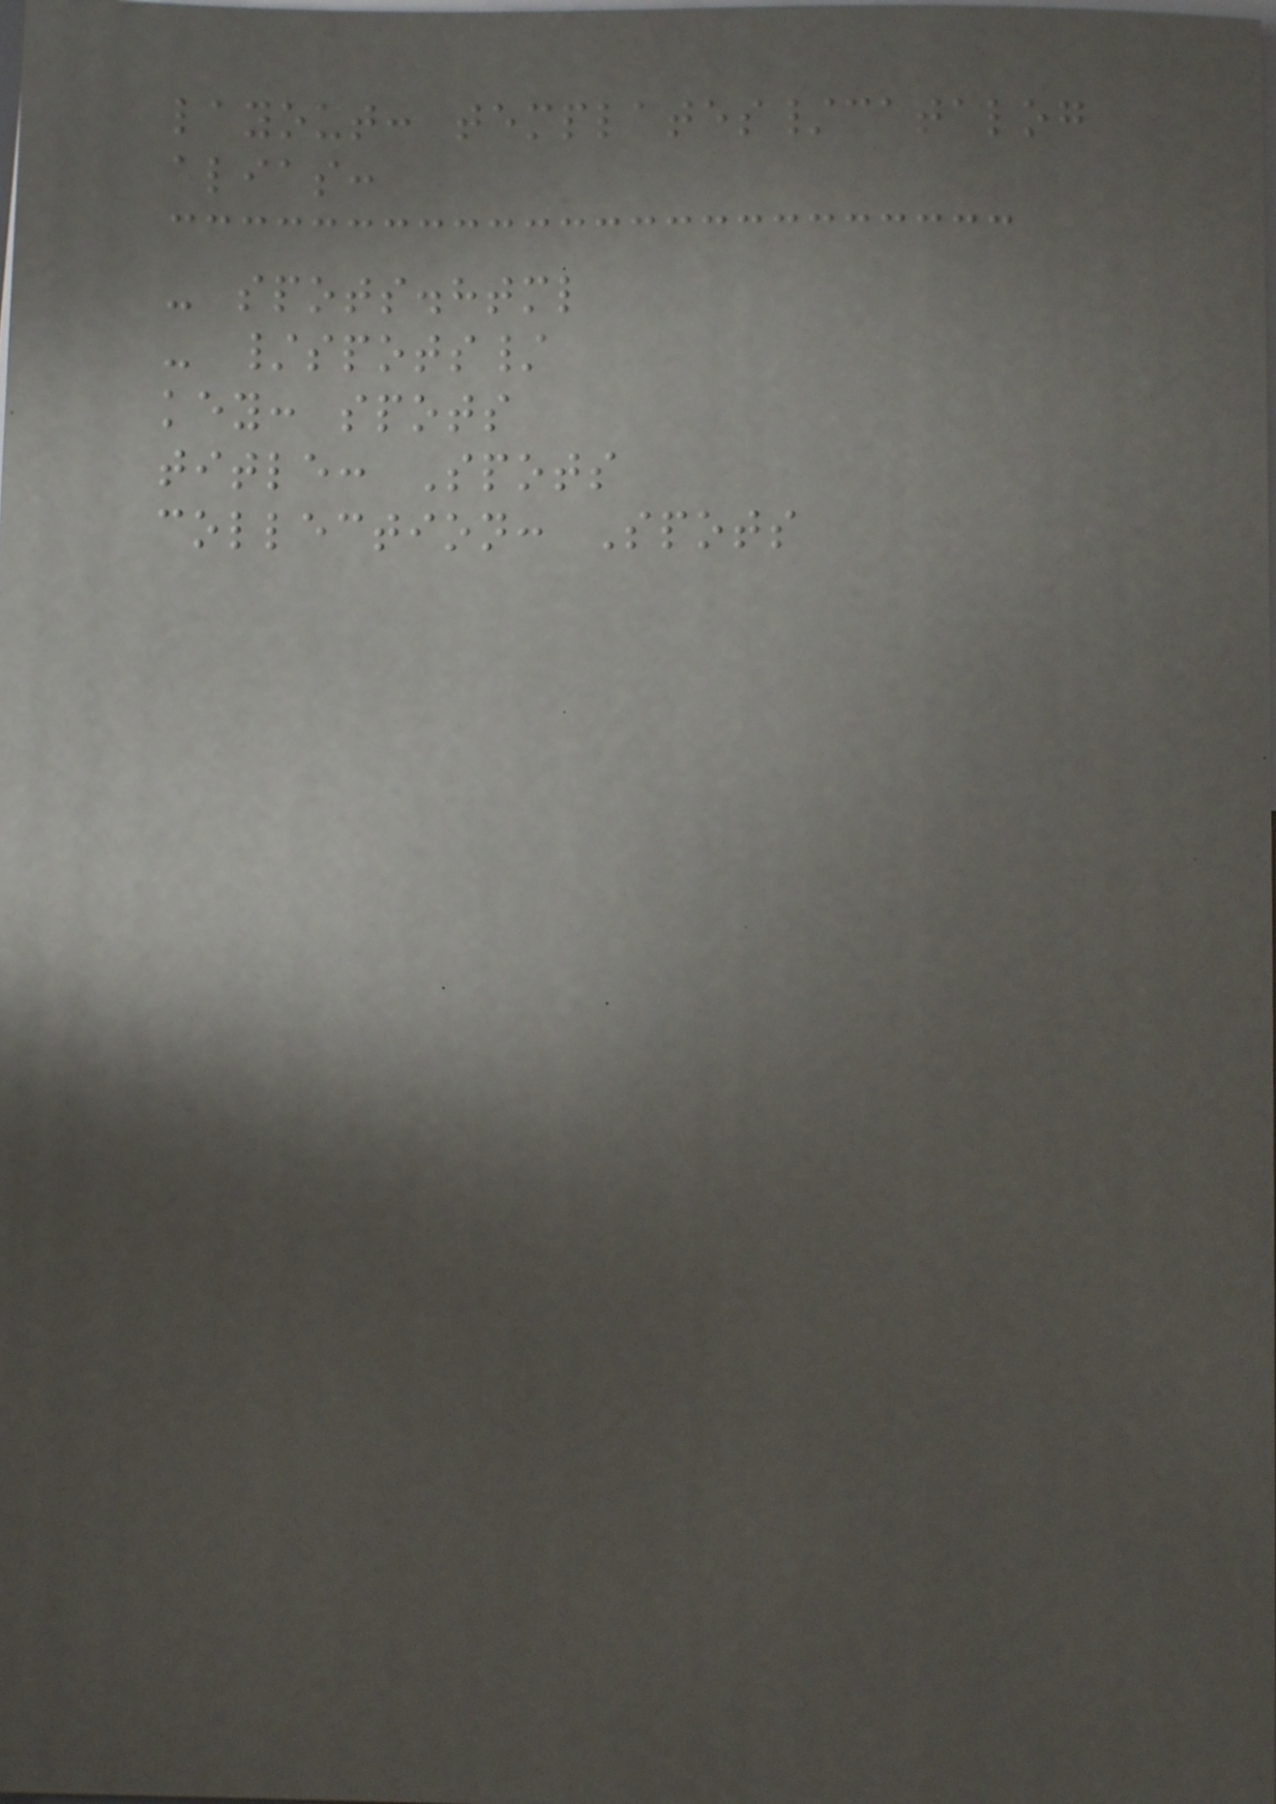layout: templates/catalog
alias:
- spots.html
- /spots/
key: spots
title: Spots
collection: Spots
